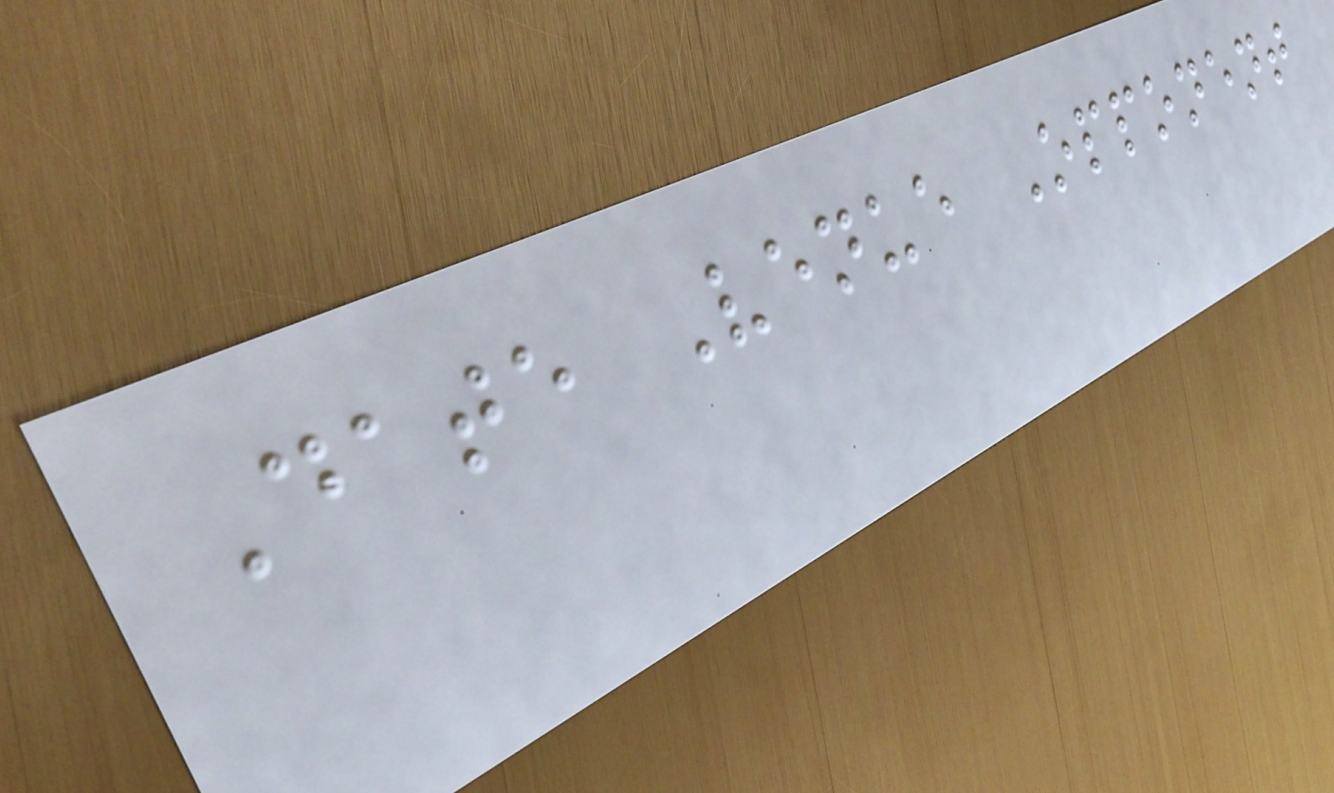Date Venue Opponent
